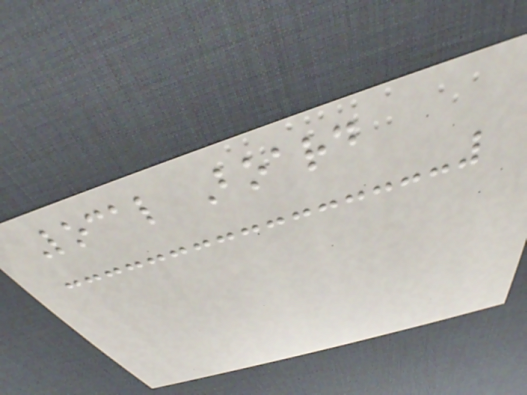Local Board
